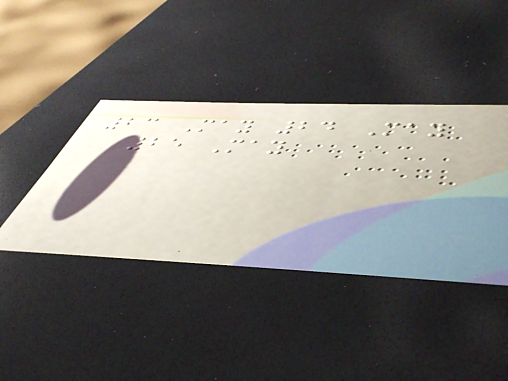23 May 24 May
25 May
